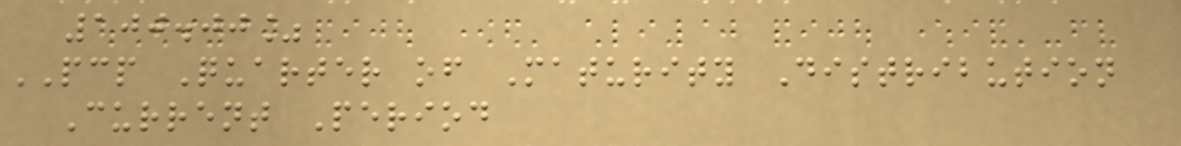100.00%
PCP Quarter of Maturity Distribution
Current Period
